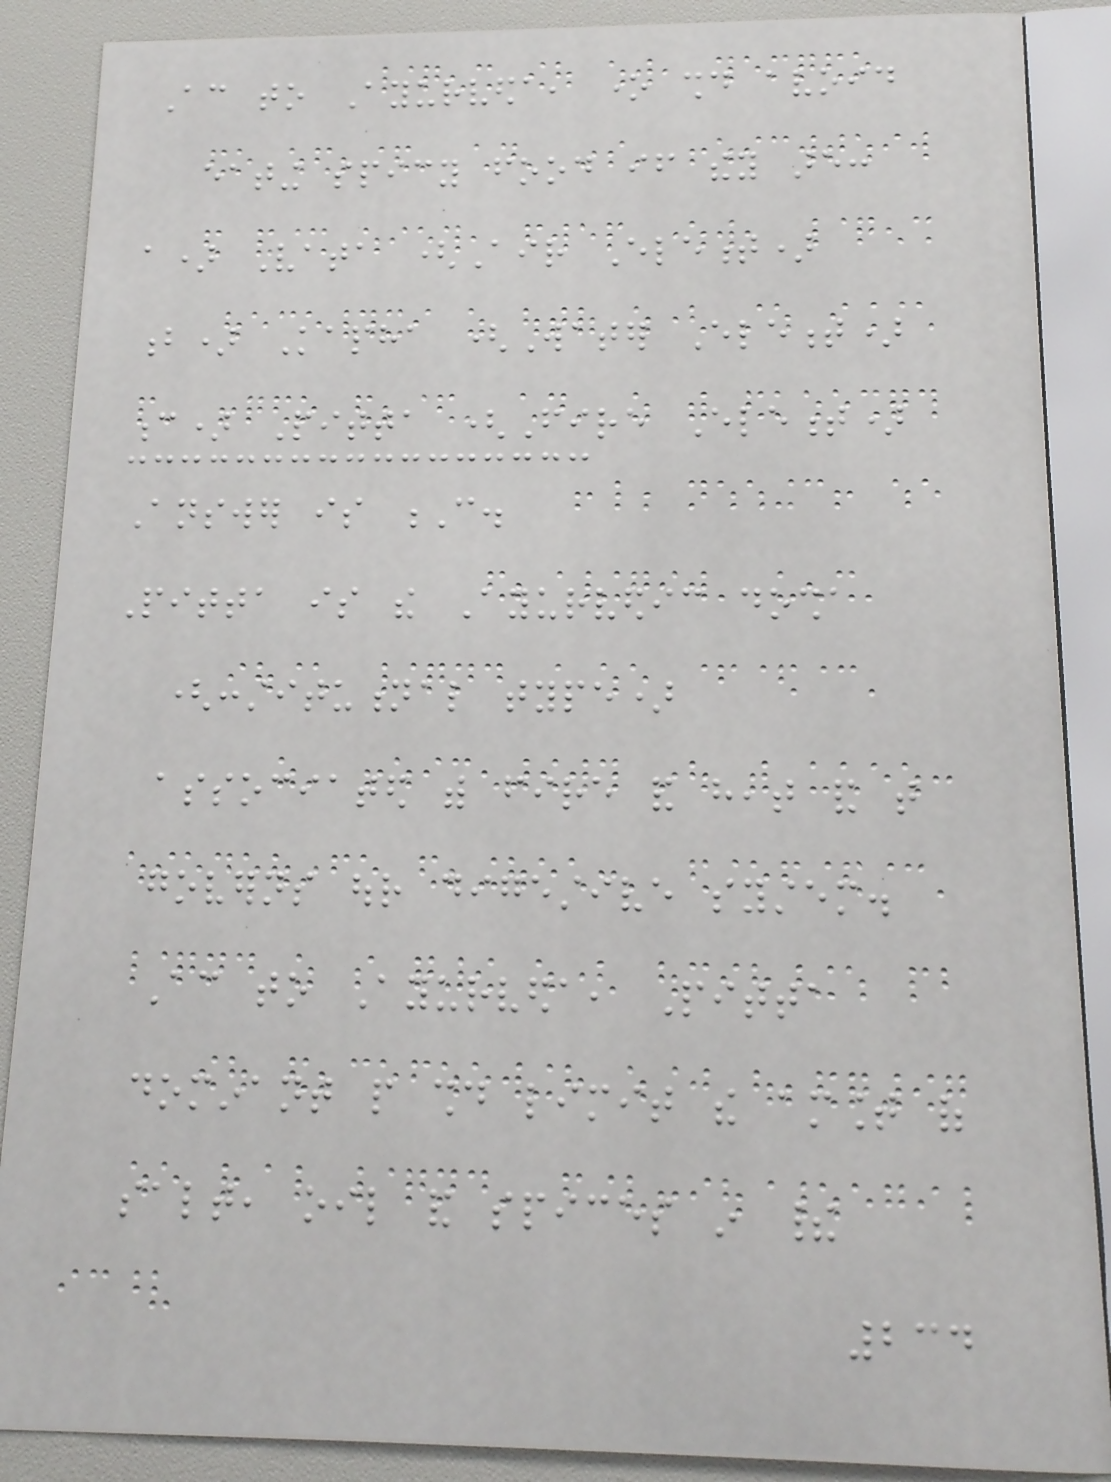According to Ayurveda, one should avoid
eating spicy food if they are:
a) Vata (Air Element)
b) Kapha (Water Element)
c) Pitta (Fire Element)
Answer is C.
Pitta is the Ayurvedic dosha
(constitutional type)
associated with fire and heat and that
governs our digestive system.
According to Ayurveda, Pitta
dominant people should limit the amount of
salt, oil and spices in their
234
